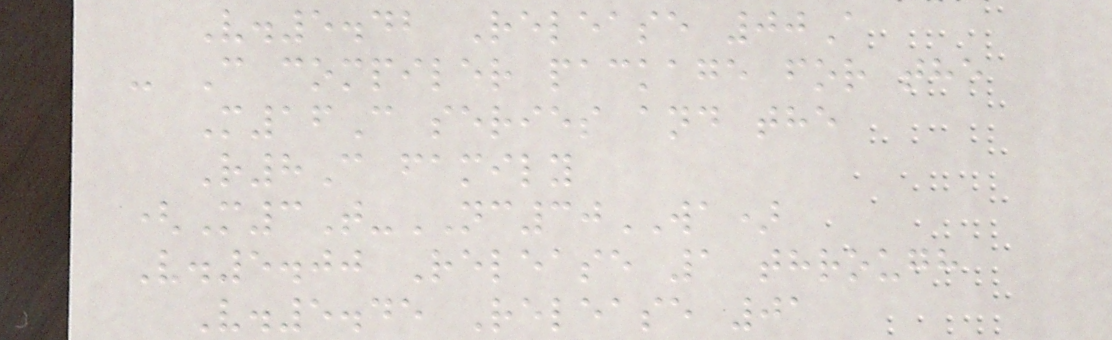V.5.42 Release 00A
- C compiler package for the
M16C series and the
R8C family
(M3T-NC30WA)
V.5.00 Release 1 through
V.5.45 Release 01
